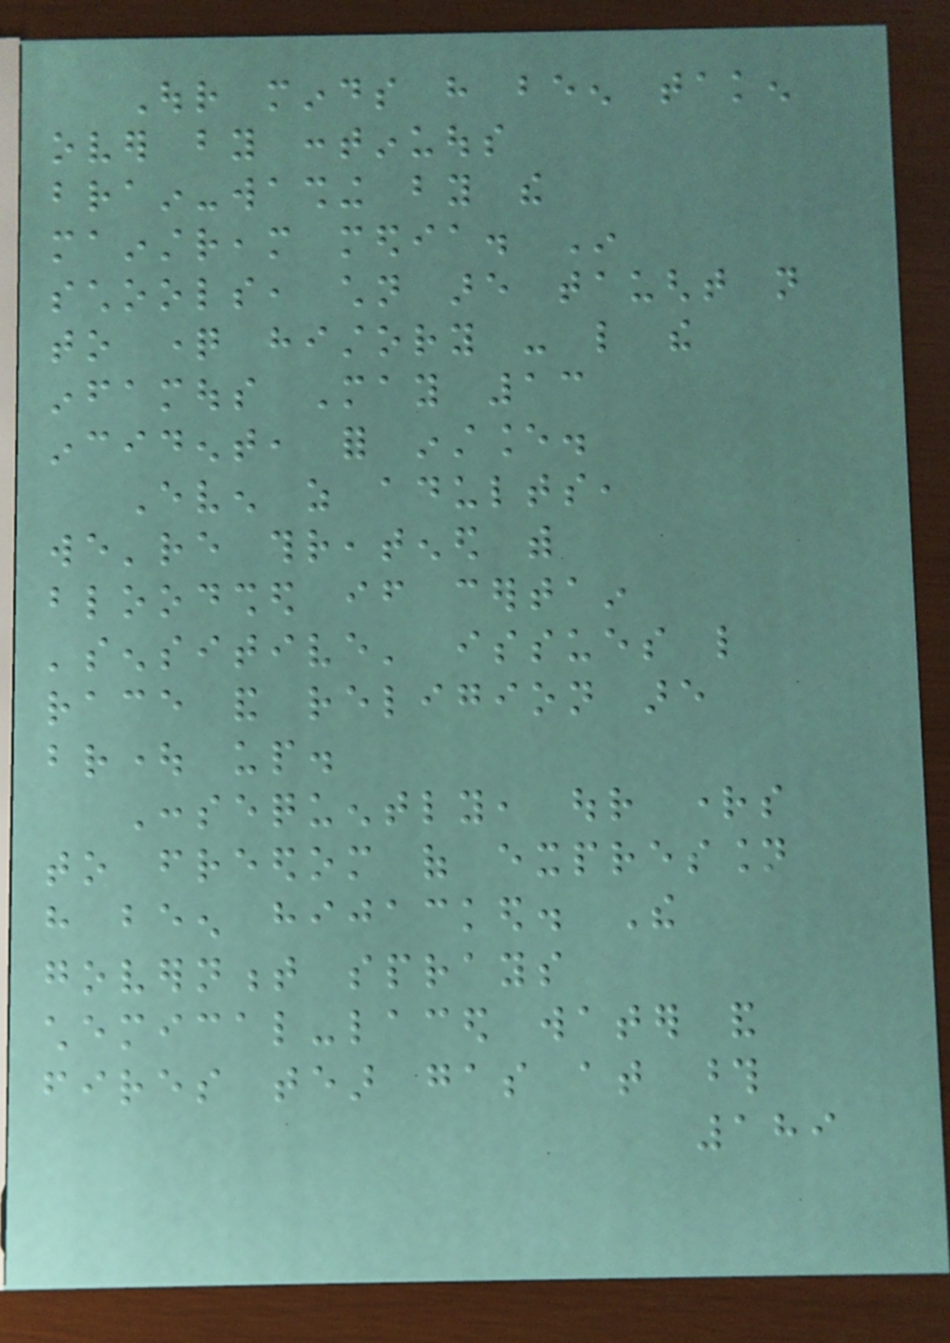Our minds have been taken
over by continuous
brain-washing by the
mainstream media. In
schools, children are taught not
to question history - like the
infamous May 13
incident, for instance.
Even as adults,
we're threatened with
bloodshed if certain
'sensitive' issues like
race and religion are
brought up.
Consequently, our rights
to freedom of expression
have been hijacked. The
government sprays
chemical-laced water and
fires tear gas at those
189
